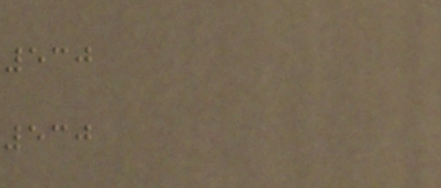530
530
